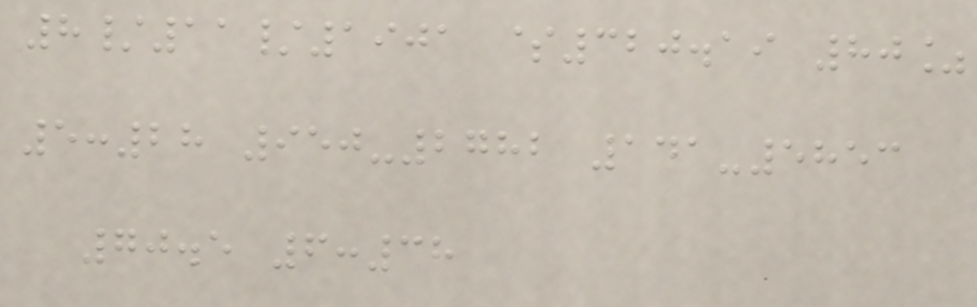8/11/1901 $320.19 80%
5:28 950-2782 141-5853
70.5 6:38
